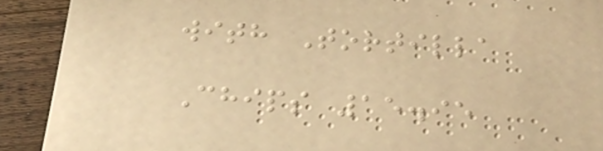with Tortilla
Chips 15.95
